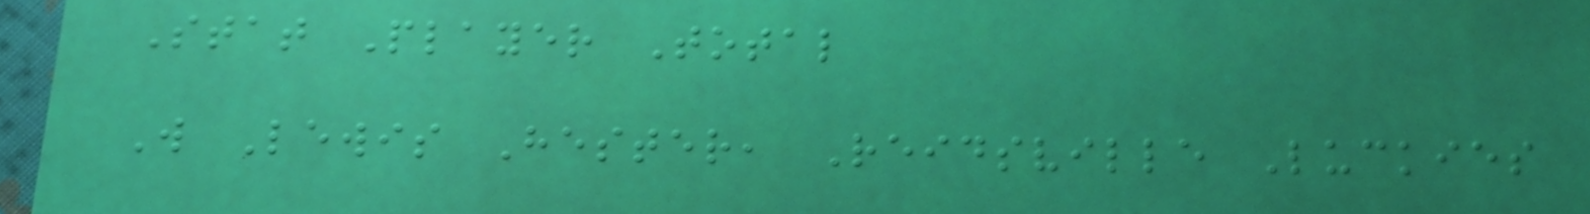Stat Player Total
W Lewis Hester, Reidsville Luckies
